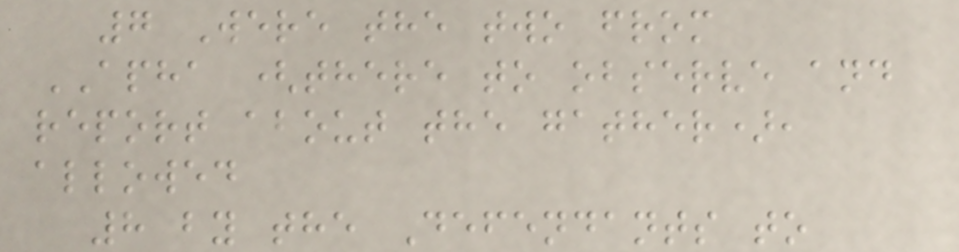7 Were the two from
APHA (there to observe and
report about the gather),
allowed
8 by the Defendants to
